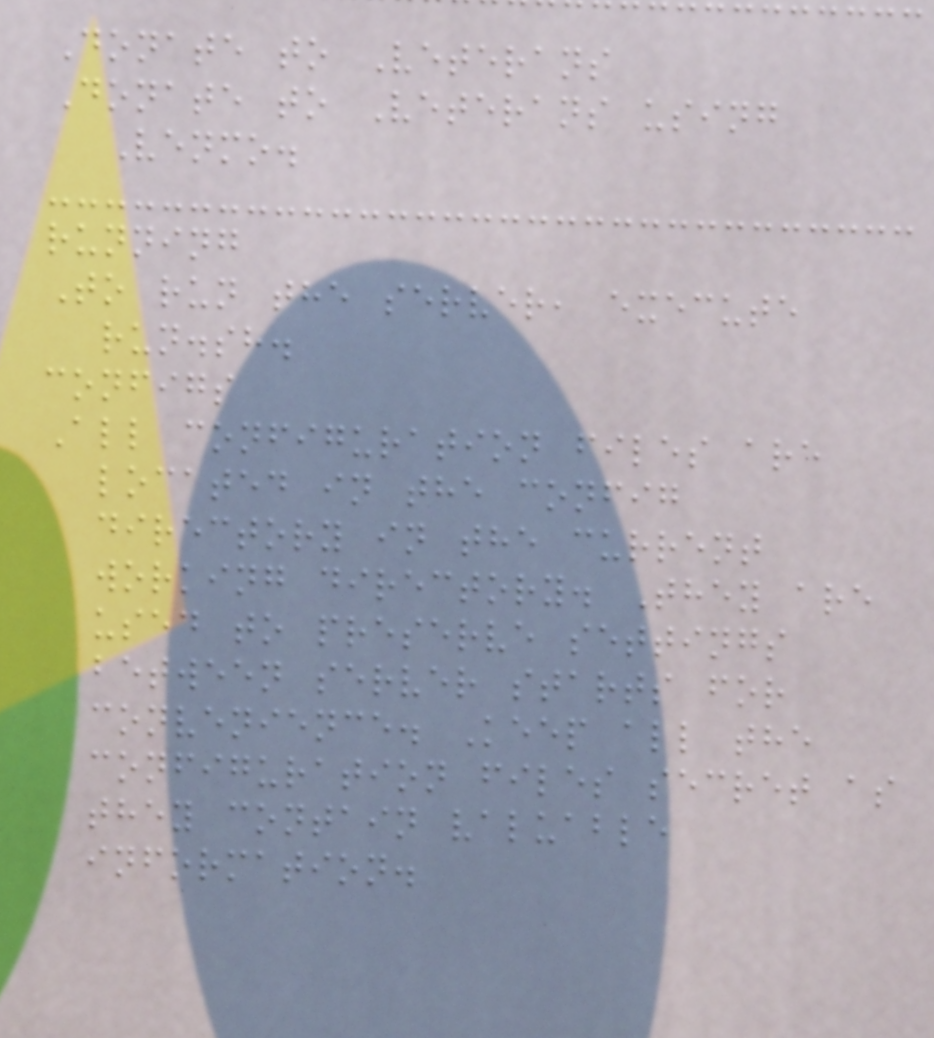Donate to Veterans
Donate to Veterans using
Venmo.
running
To run the server, execute
run.sh.
configs
All configuration files are
located in the config
directory in the current
working directory. They are
used to preserve settings
between server starts for
convenience. Keep all the
configuration files secret as
they contain valuable
information.
